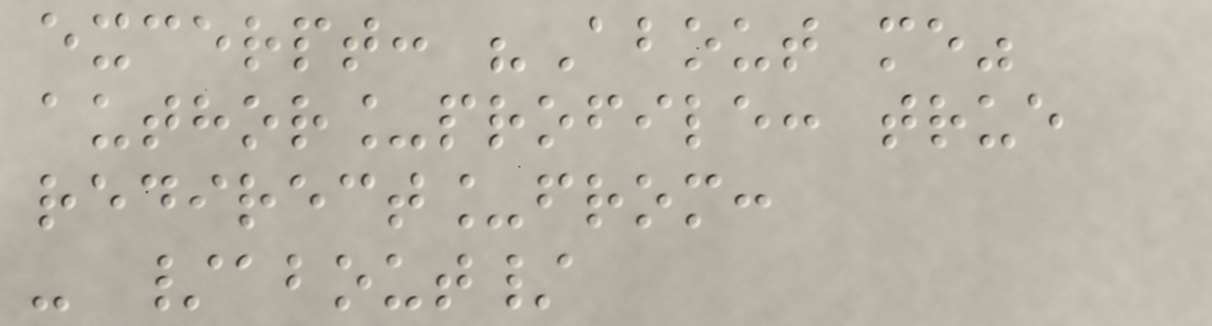excerpt: "About me"
author_profile: true
redirect_from:
- /about/
